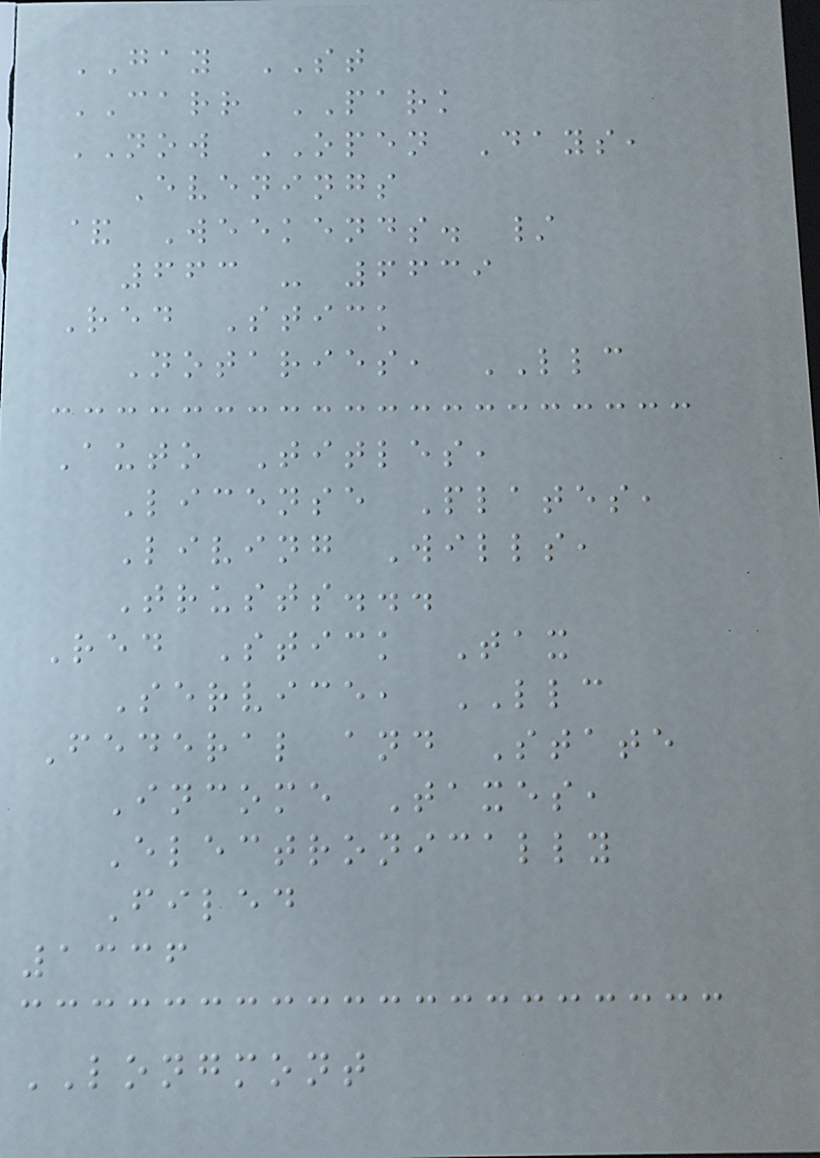GAY ST
CARR PARK
NOW OPEN Days,
Evenings
& Weekends. /
663 - 6639
Red Stick
Notaries, LLC
Auto Titles,
License Plates,
Living Wills,
Trusts...
Red Stick Tax
Service, LLC
Federal and State
Income Taxes,
Electronically
Filed
1336
LONGMONT
